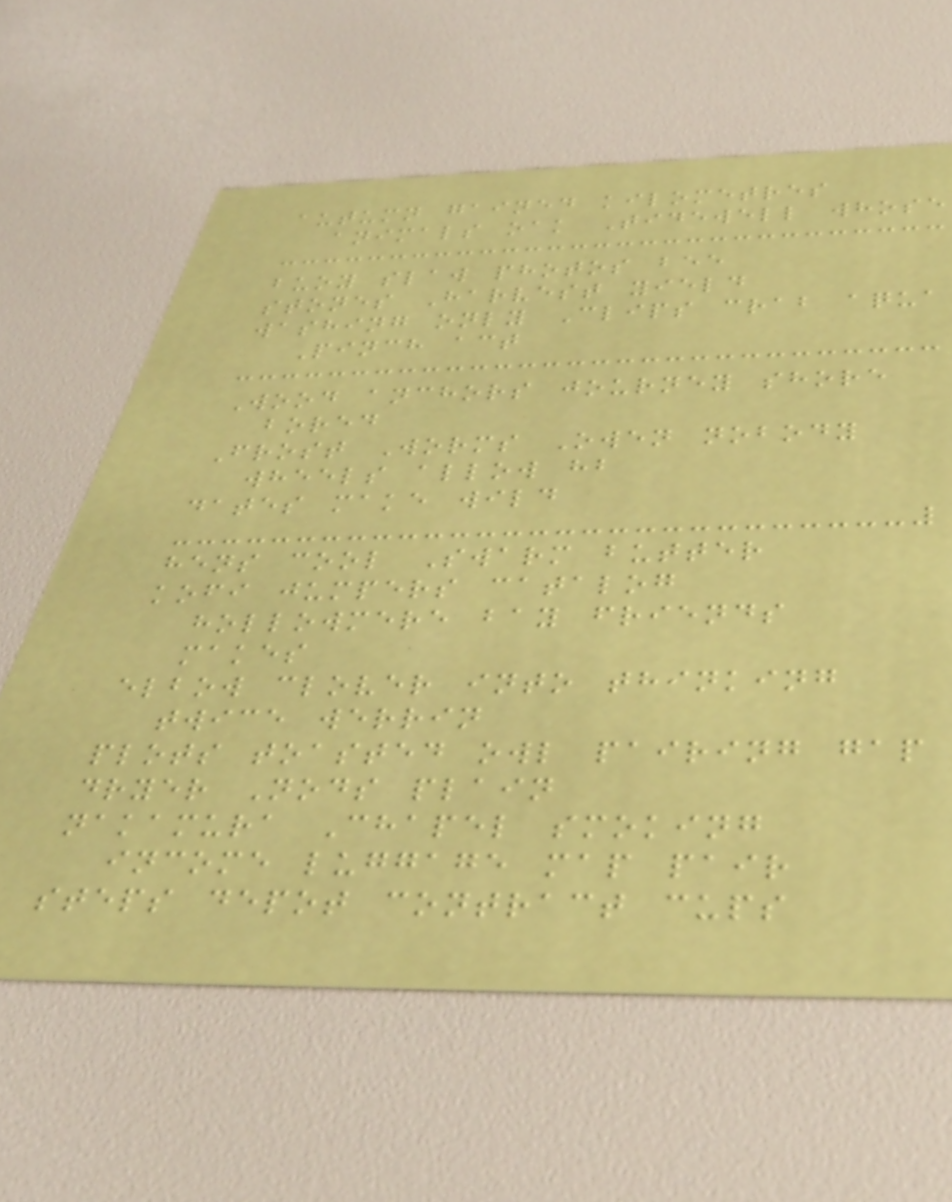autumn gained kilometres
animals oak Tidewell whose
buoy slaw photos bee
stones Harvest yield
washing only Clips crab aqua
Pinch act
Wood anchors journey shore
bored
Frost Worms Owen nobody
wheels allow hb
dates make wild
hens cool Swarm butter
kofi jumpers catalog
hollowmere bay friends
makes
elbow clover into thinking
twice werrin
plots toasted owl pairing gap
dryer Nods plain
nakamura Chapel smoking
income luggage map pair
steps depot contract cups
